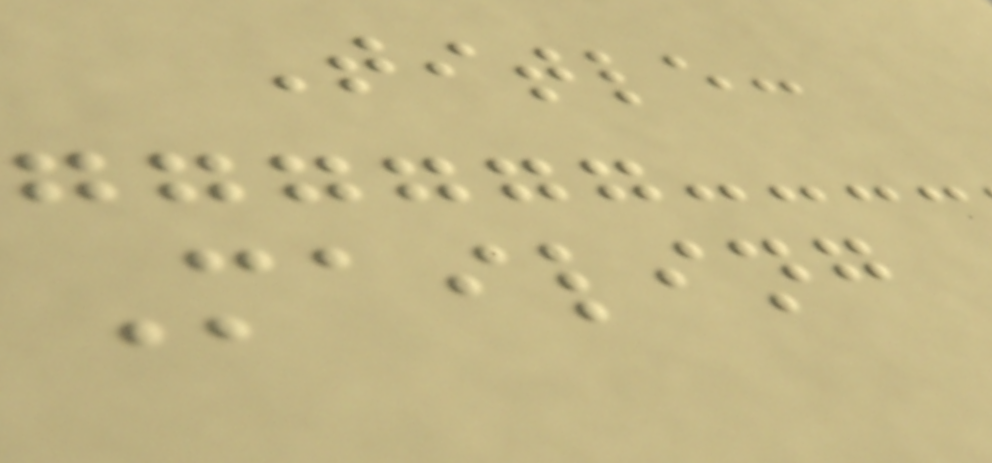Title:
Mailing
